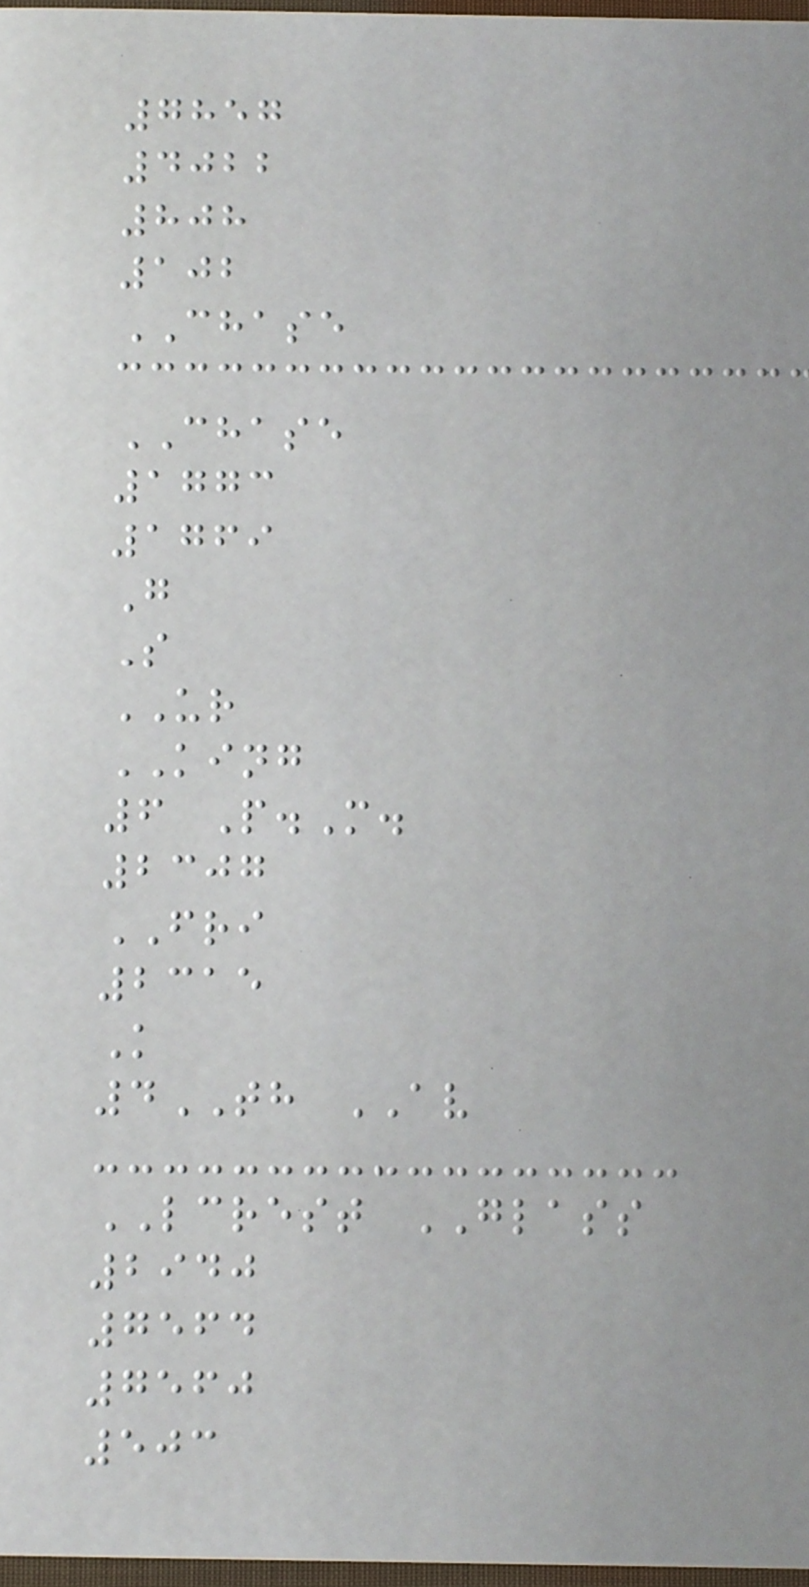7857
4022
808
102
CHASE
CHASE
1773
1769
G
S
UR
KING
6 P.M.
2307
FRI
2315
K
4TH AV
LCREST GLASS
2940
7564
7560
503
